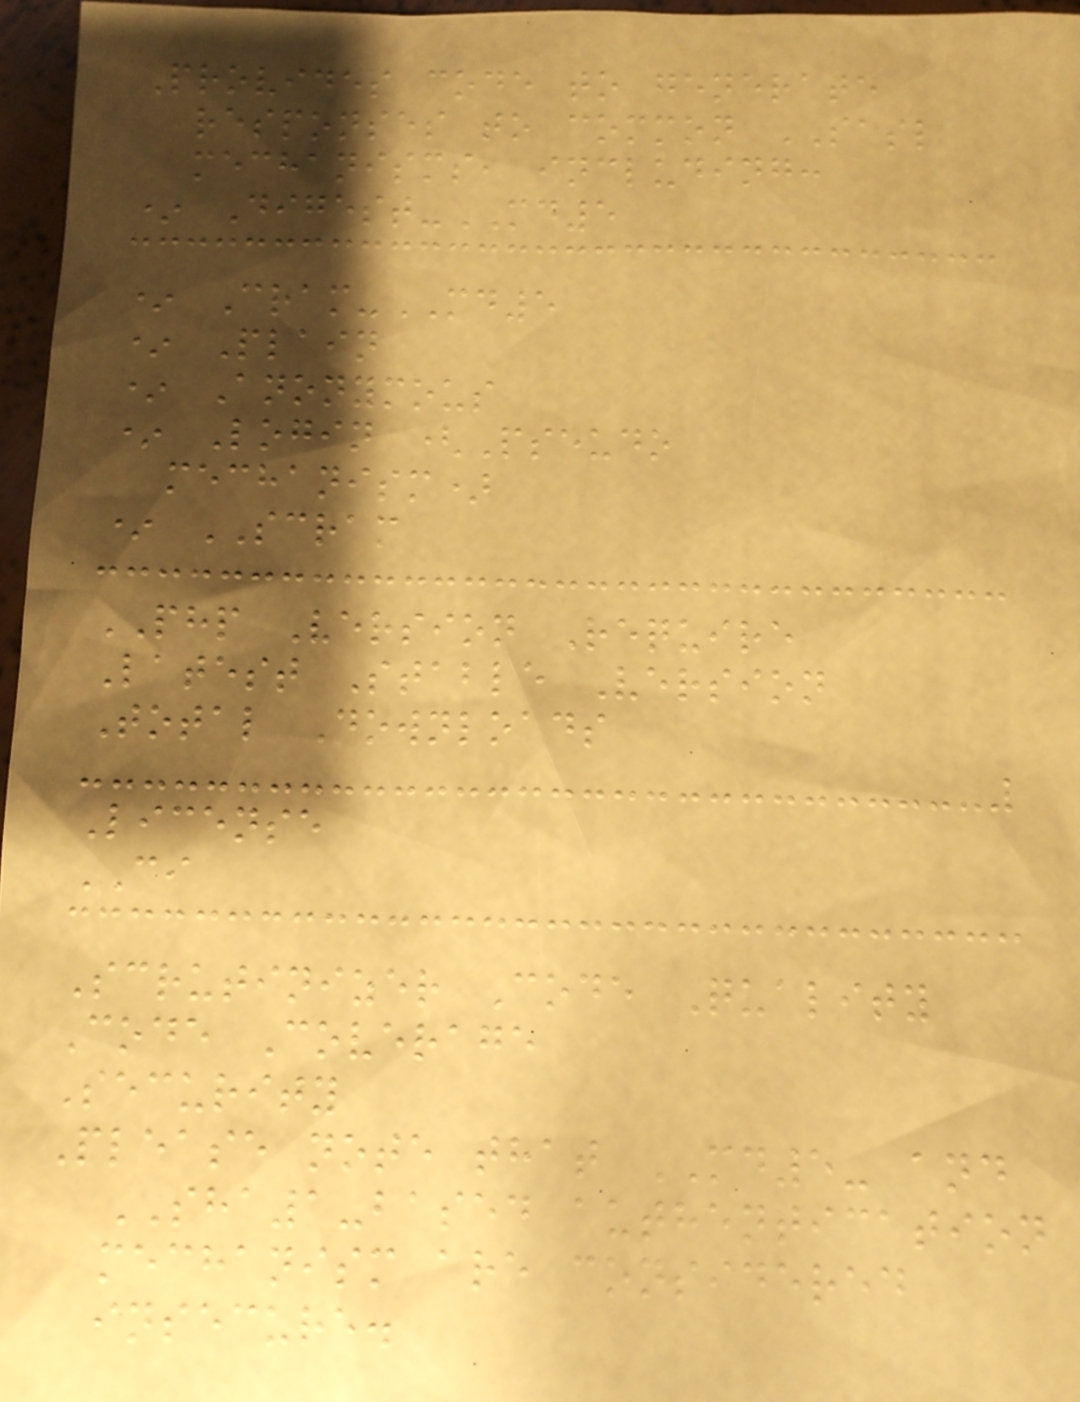Provides code to generate
responses to common SASL
mechanisms, including:
* Digest-MD5
* Cram-MD5
* Plain
* Anonymous
* Login (Pseudo
mechanism)
* SCRAM
PHP Version Require
Latest Stable Version
Total Downloads
License
CI
Scrutinizer Code Quality
Code Coverage
Security
Please note that MD5- and
SHA1-based authentication
mechanism are considered
insecure.
